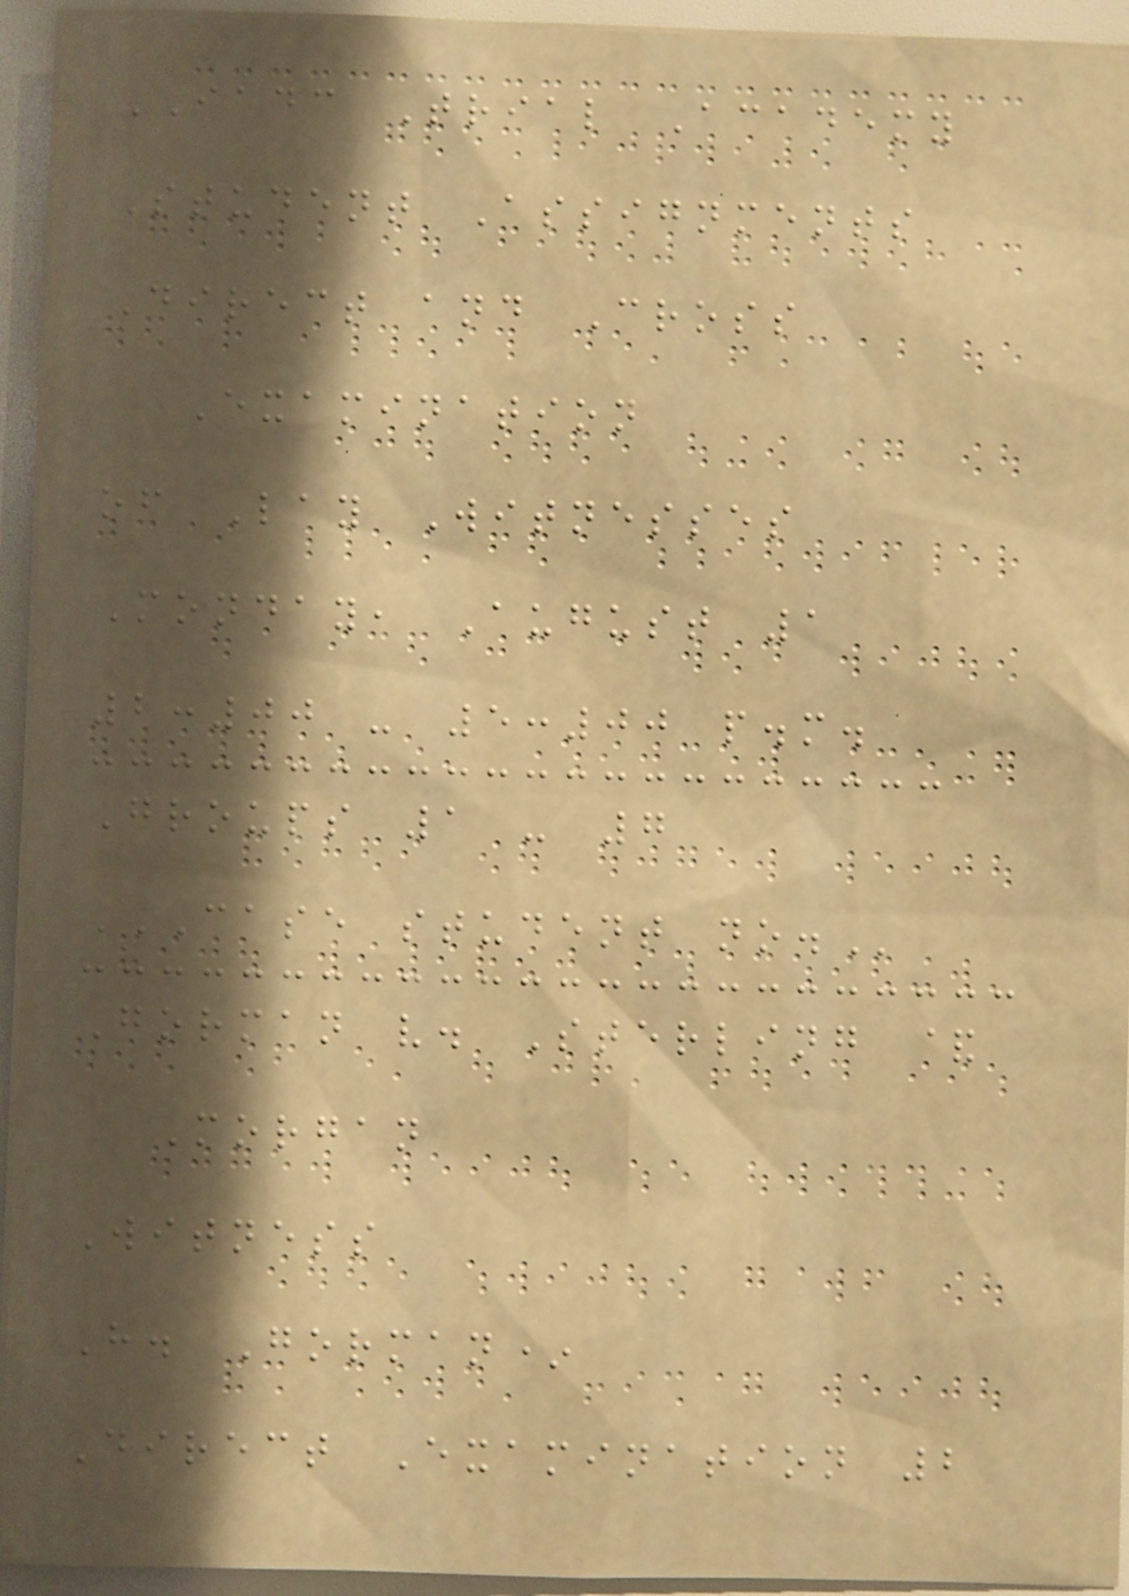IADC Trial Academy
Student Assignments
Direct and Cross
Examination
of Lay Witnesses
Monday, August 1
2:00 - 5:00 p.m.
Groups 1 - 7
CASE STUDENT NO.
Gorman v. Sterling &
Morgan
Witness
H. Gorman*
Direct Examination 2
